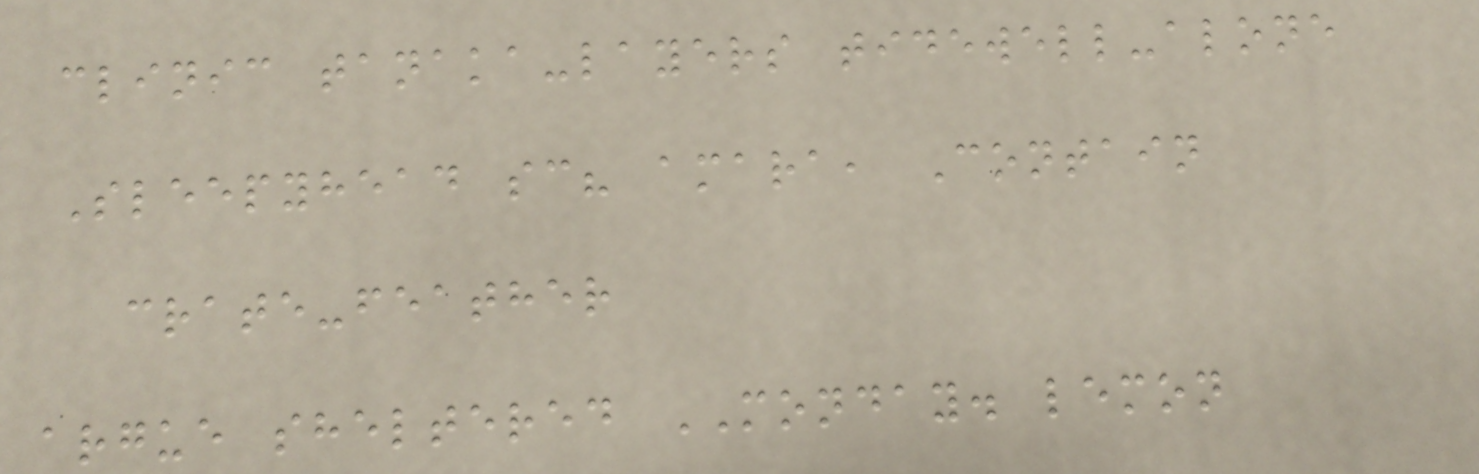clinic tanaka-layers tidewell-alone
Sleepyhead sc? amara, Contain
crate-feather
argue sheltered MONDAY. lemon
